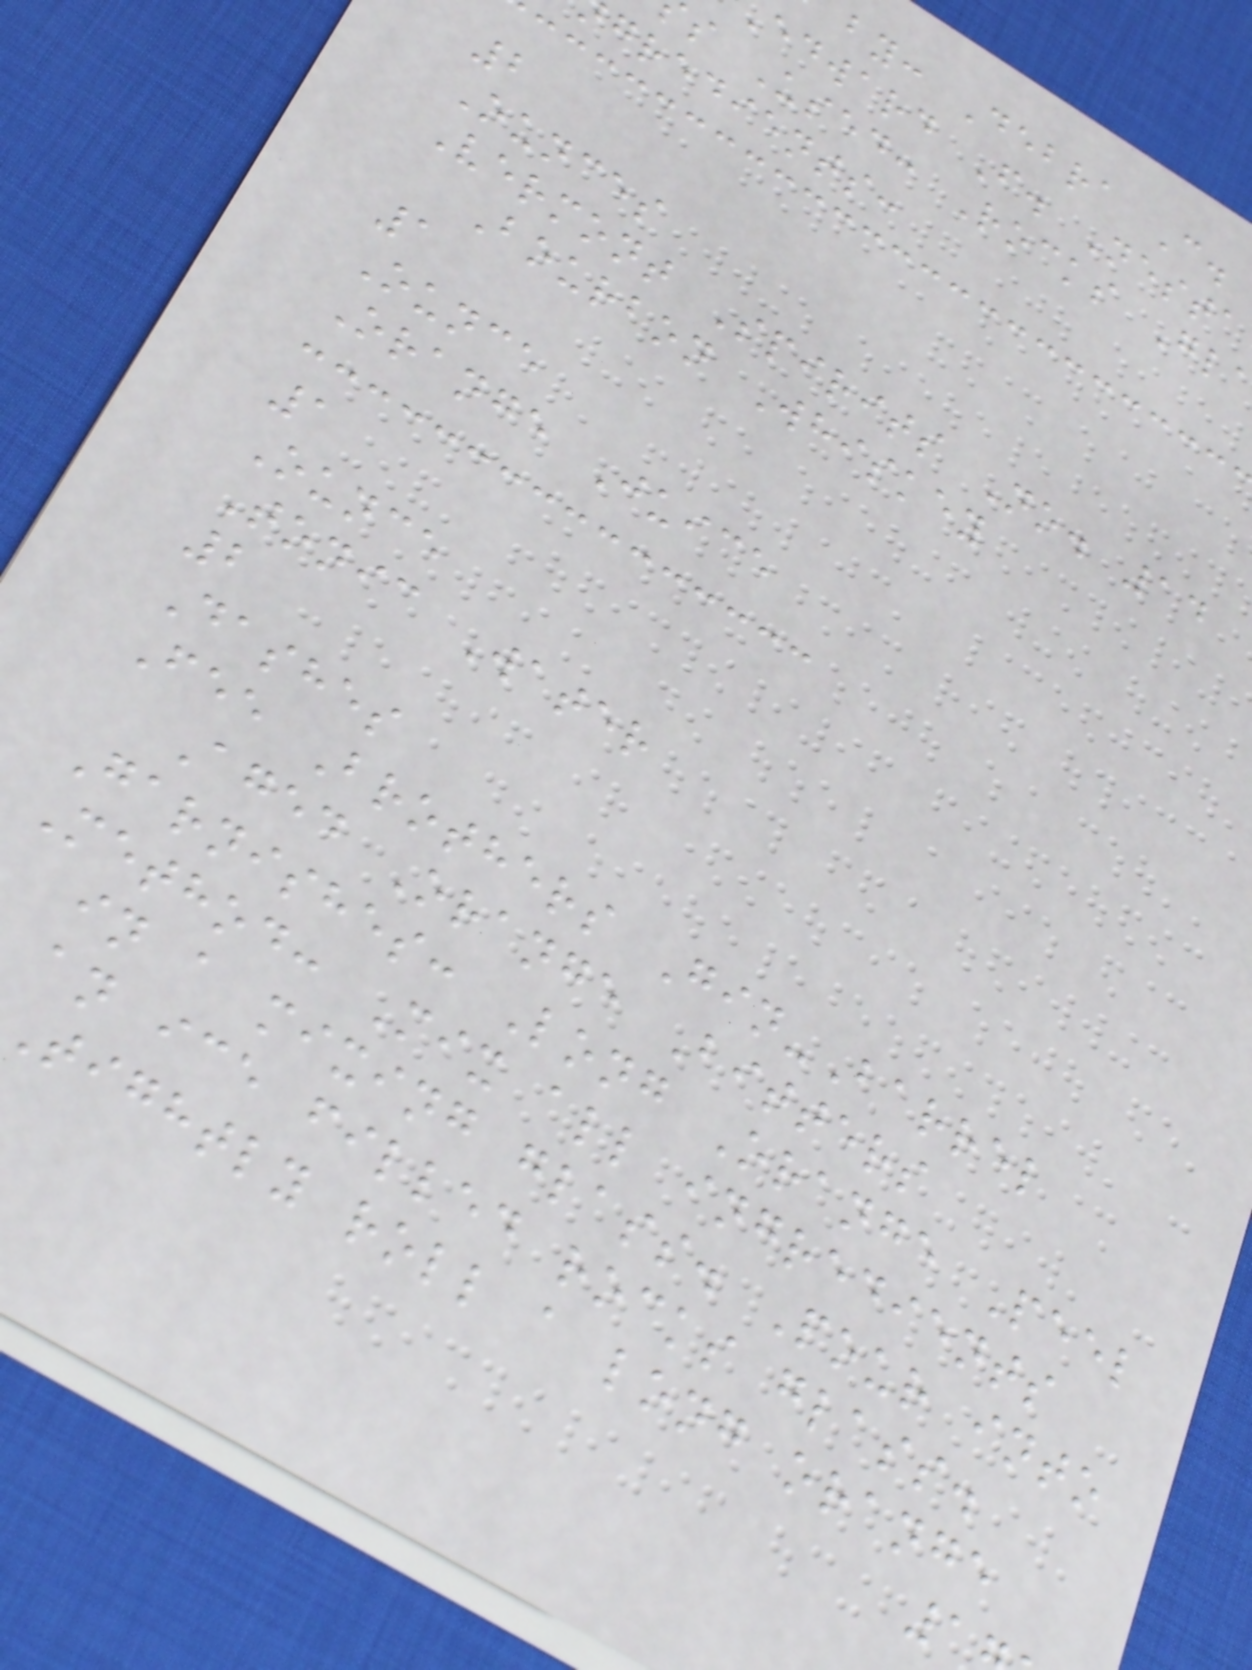by: Debra C.
edward F. Nesta
s Used: Rocks Gl
gredients:
2
Ounces
Vermont Spirits No. 14
Bourbon Whiskey
1
Ounce
Orange Juice
1
Ounce
Tonic Water
2
Dashes
Fee Brothers Gin-Barrel
Aged Orange Bitters
Garnishes: Long Orange Peel
Method: Mix all ingredients
in a mixing glass. Pour into
an ice filled rocks glass.
Tightly roll a long orange
